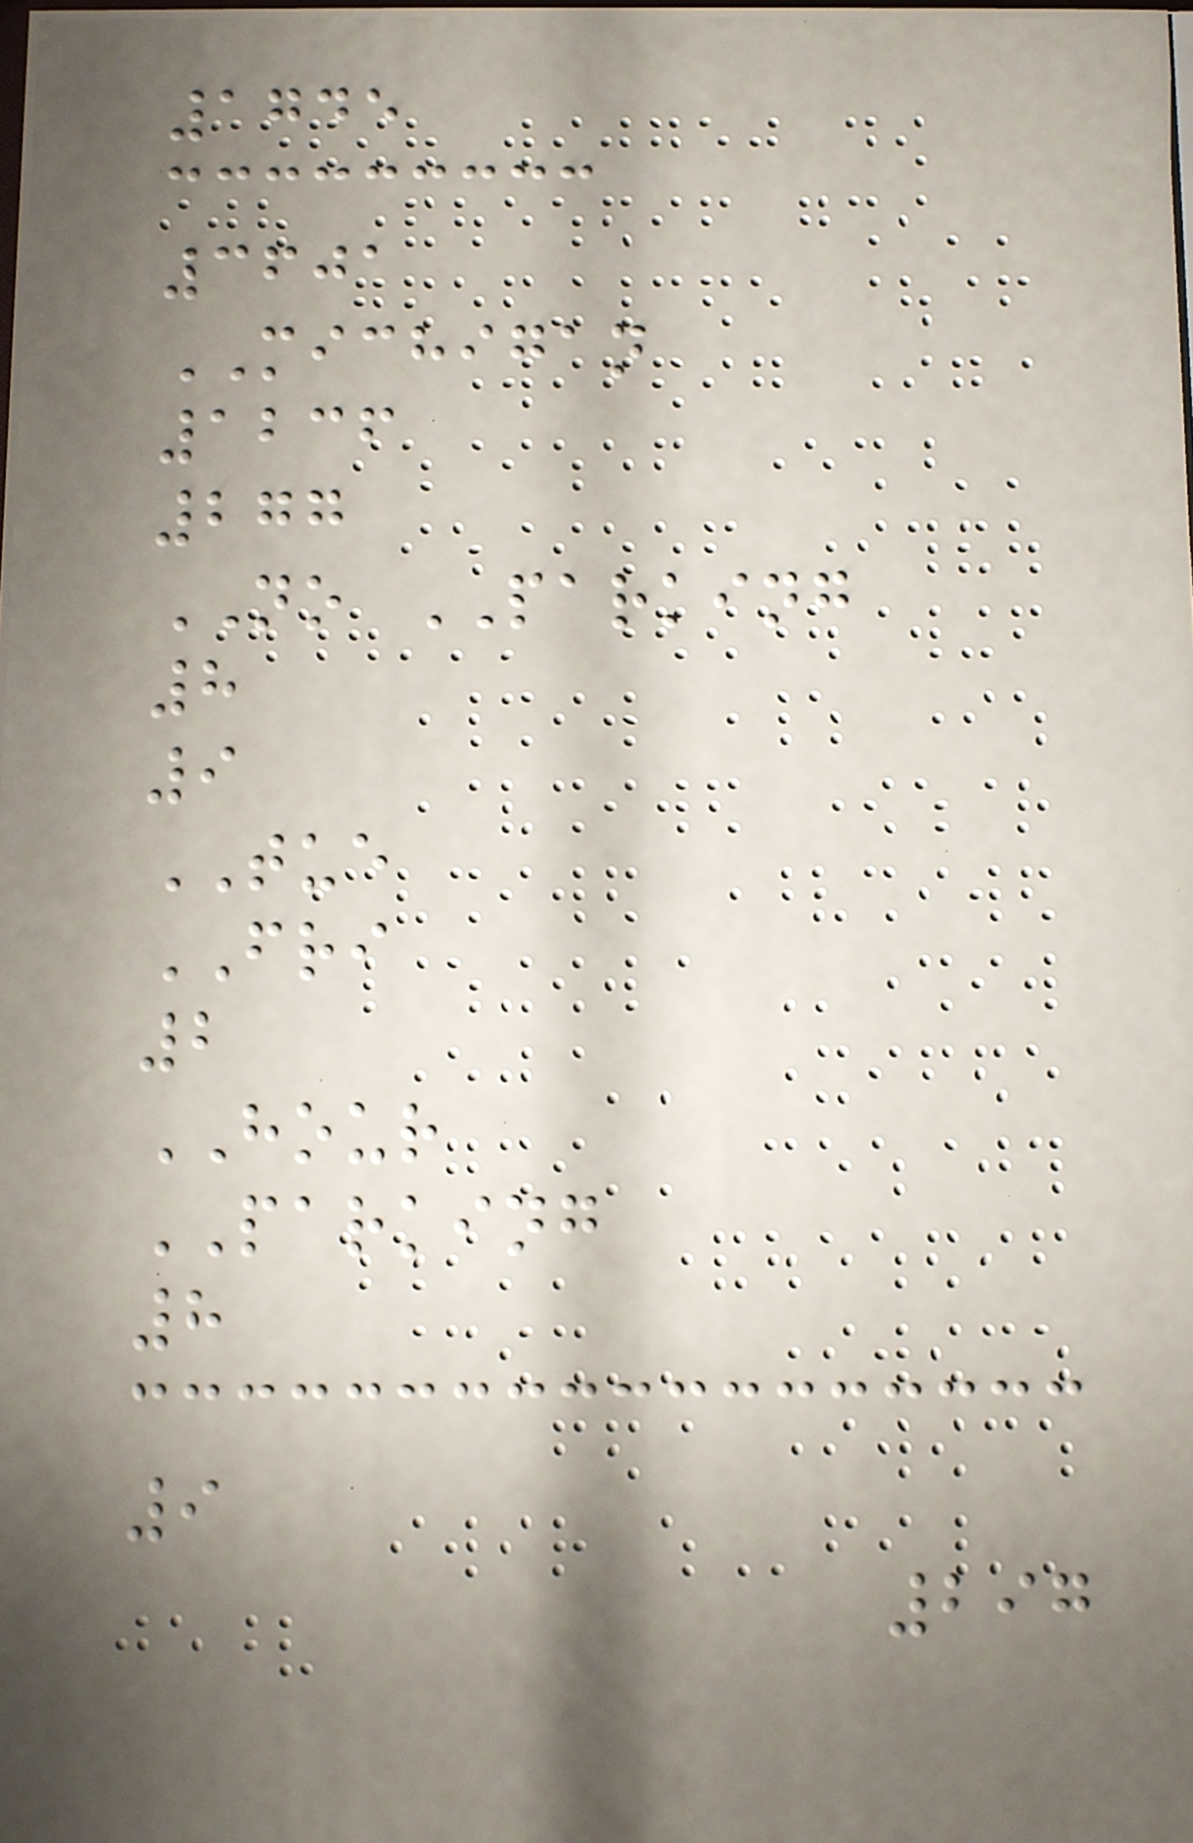1745
3601
MICHIGAN
1236
277
NO PARKING
8
9
TUE
FRI
2
HOUR
PARKING
8
9
297
